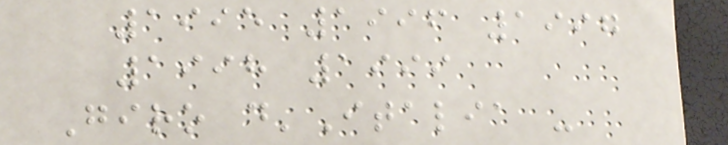1995 1996 1997
1998 1999
Giro d'Italia -
